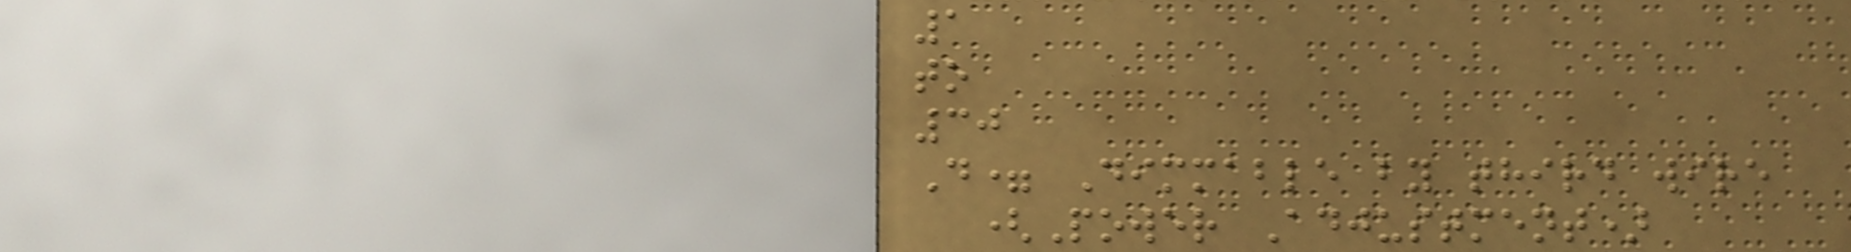1
to
30
D= Dimmable by third wire
(Power Adjustment)
